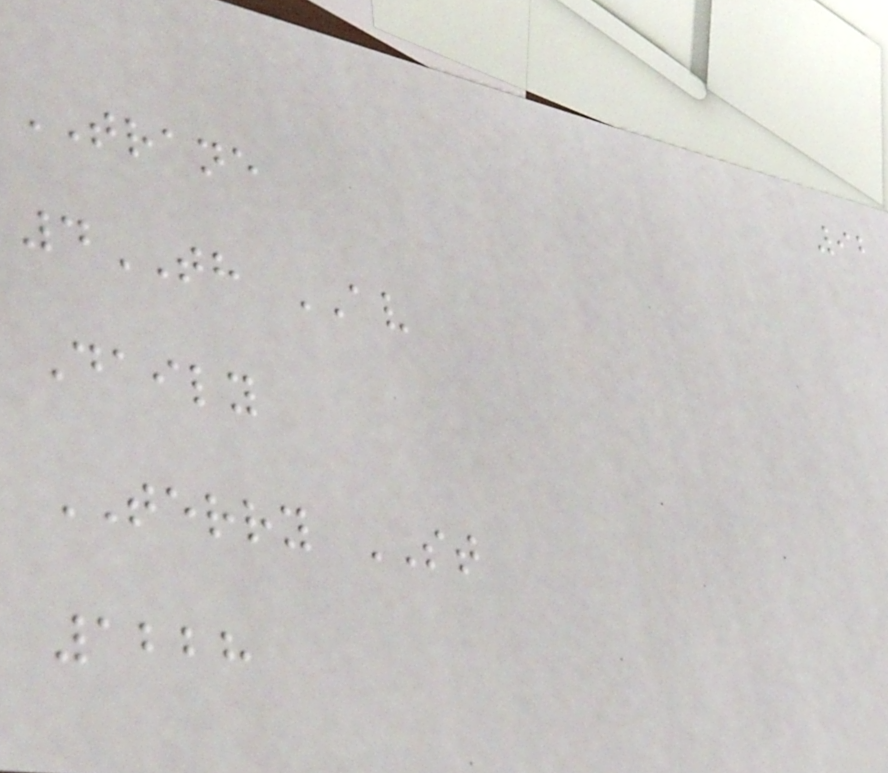92
TRANE
4TH AV
Daily
TERRY ST
1228
